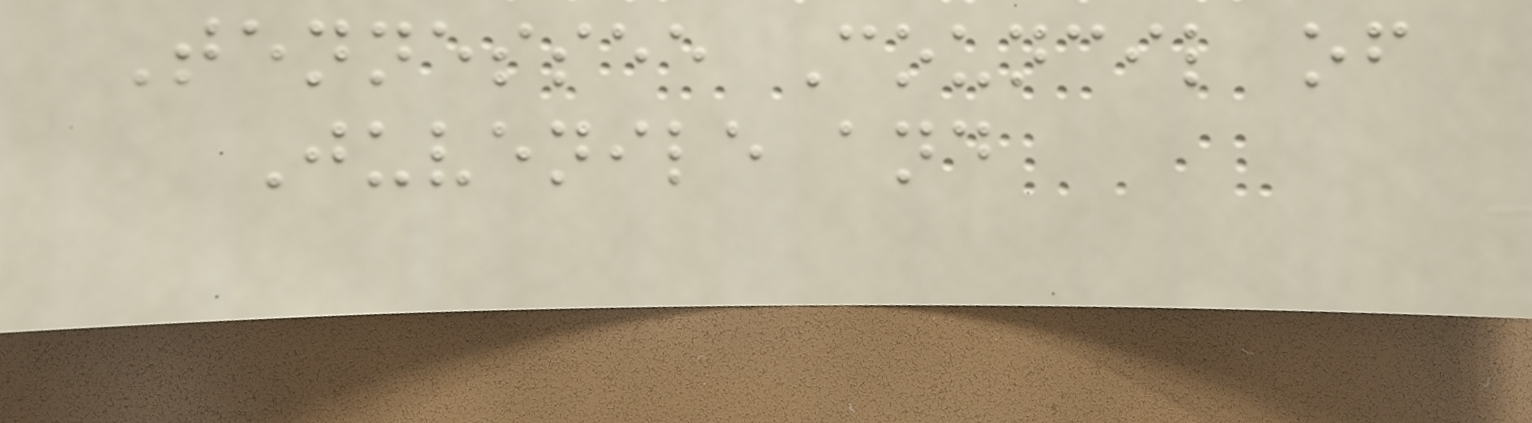Tennessee Council of
Juvenile and
